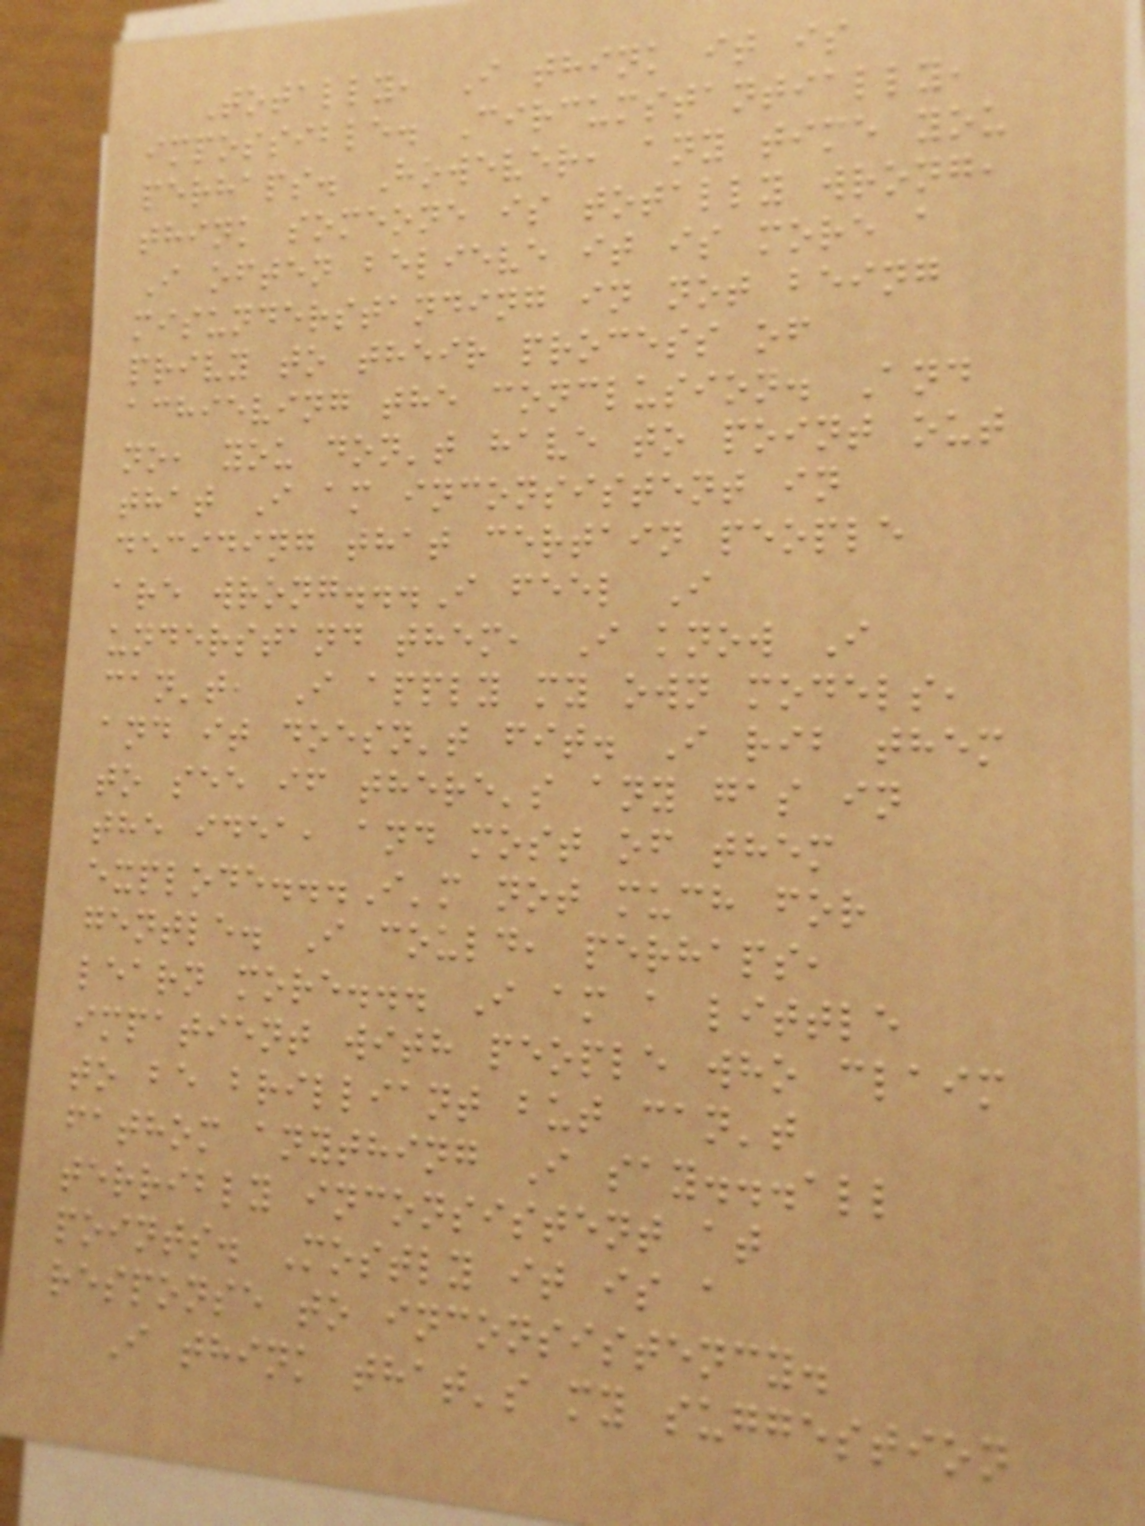Totally, I think it is
impossible. Circumstantially,
perhaps. However, any time you
think someone is totally wrong,
I often believe it is more a
misunderstanding in not being
privy to their process of
achieving the conclusion. And
no, you don't have to point out
that I am inconsistent in
deciding that certain people
are wrong...I feel I
understand them, I know I
can't, I apply my own models,
and it doesn't fit. I rib them
to see if there's any gas in
the idea, and most of them
explode...I'm not much for
gentle. I could, perhaps,
learn more... I am a little
impatient with people who claim
to be brilliant but can't
fathom anything I say...all
terribly inconsistent at
points. Mostly it is a
response to inconsistency.
I think that's my suggestion
